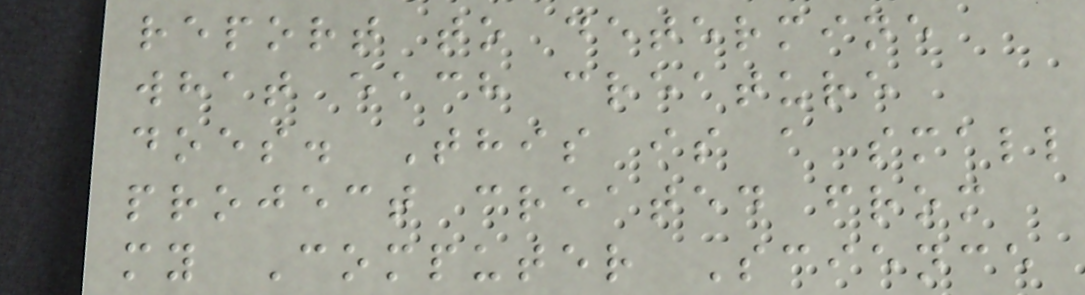report to determine
what each creature
does. This is a small
project created from
my Computer Science
